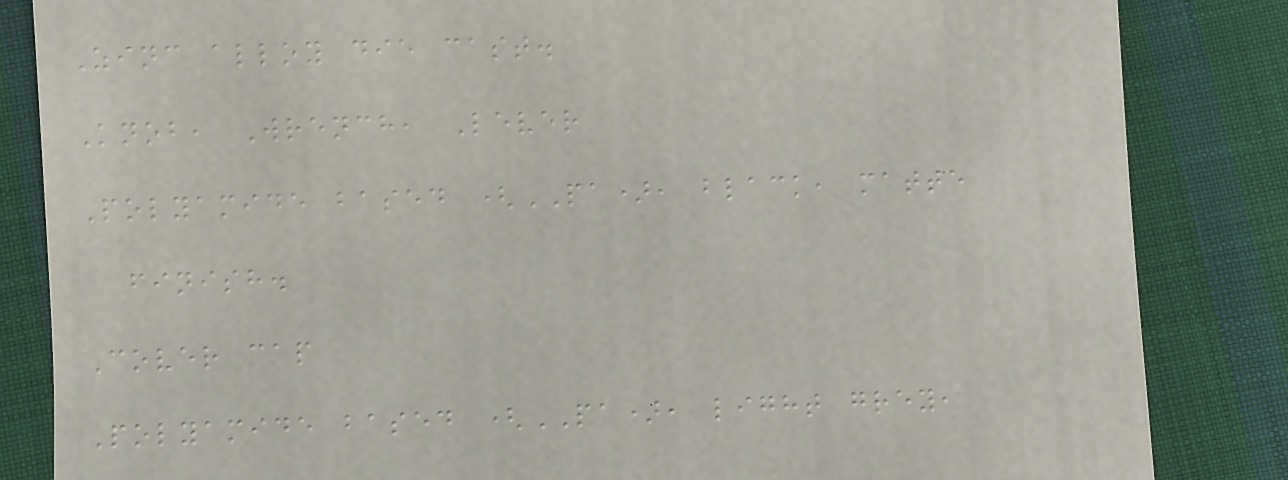Zinc alloy die cast.
Knob, Wrench, Lever
Polyamide based (PA), black, matte
finish.
Cover cap
Polyamide based (PA), light grey,
